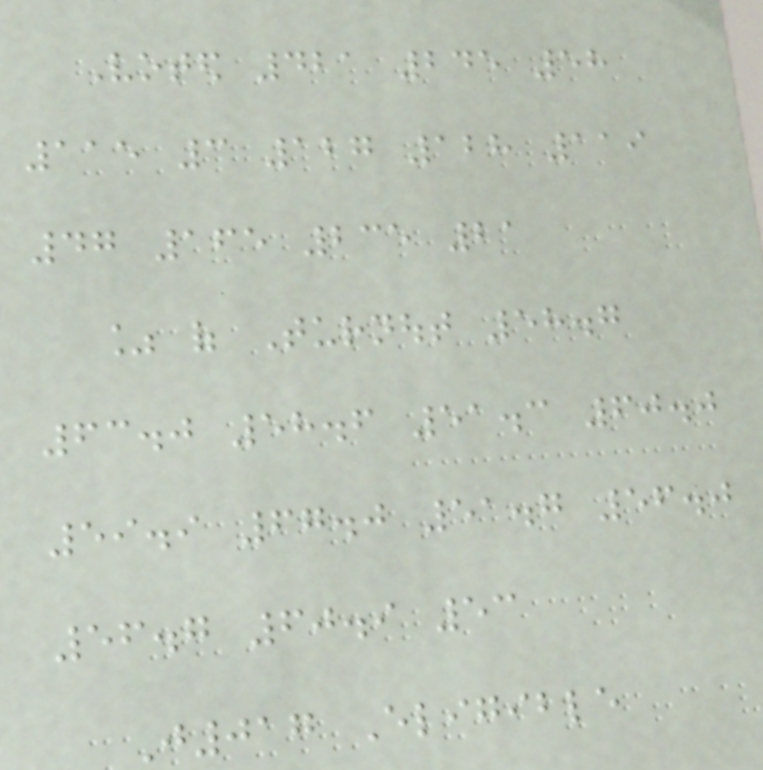Voted 421 245 58
115 3 127 128 119
47 165 235 21
% of Turnout 58.7
63.0 58.6 51.3 60.0
59.9 67.0 51.7 56.0
56.7 60.9 53
J017 Eligible
